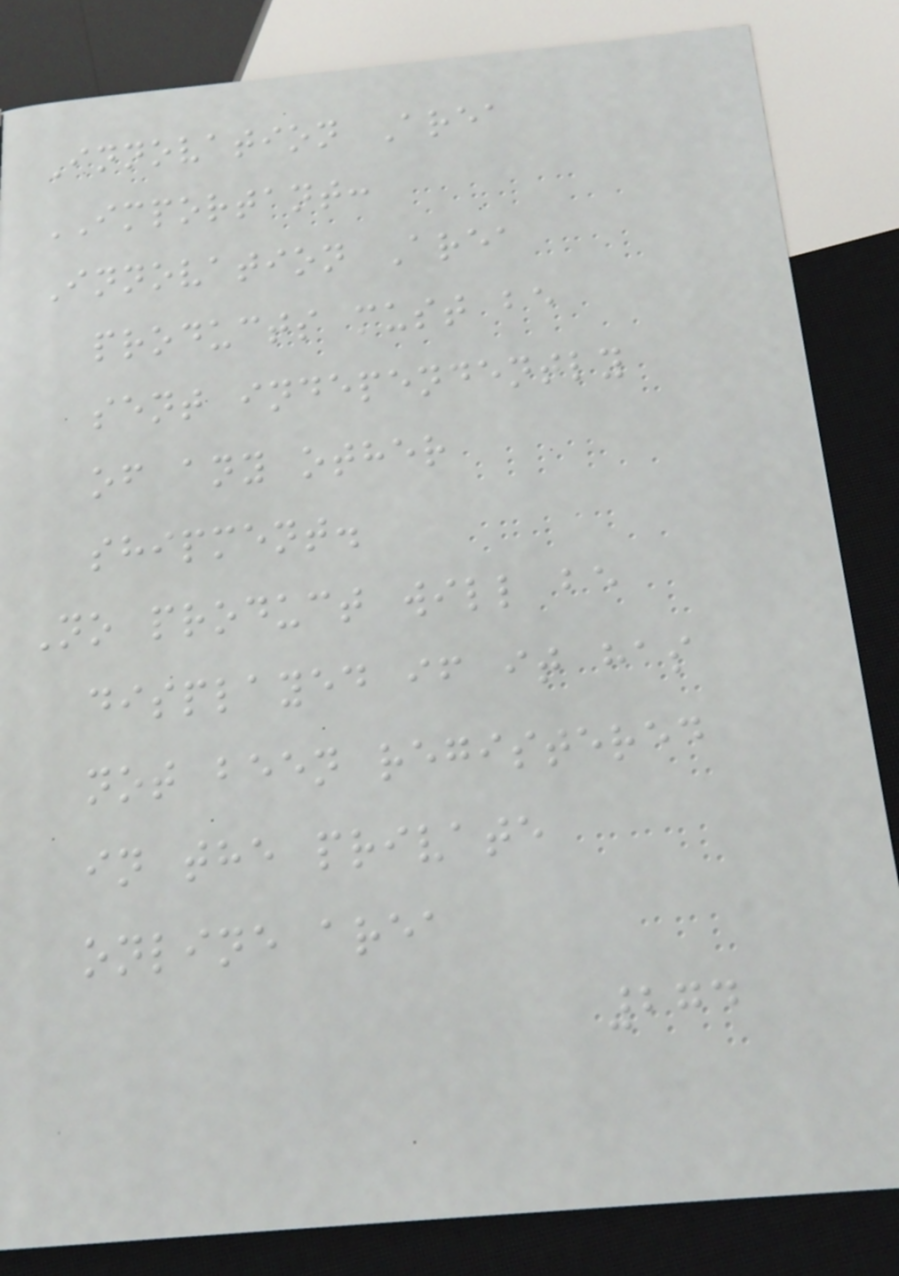Innovation Area
IMPORTANT:
Innovation Area
products must be
sent independently
of any other
shipment.
No product will be
displayed if it has
not been registered
in the private
online area
274
